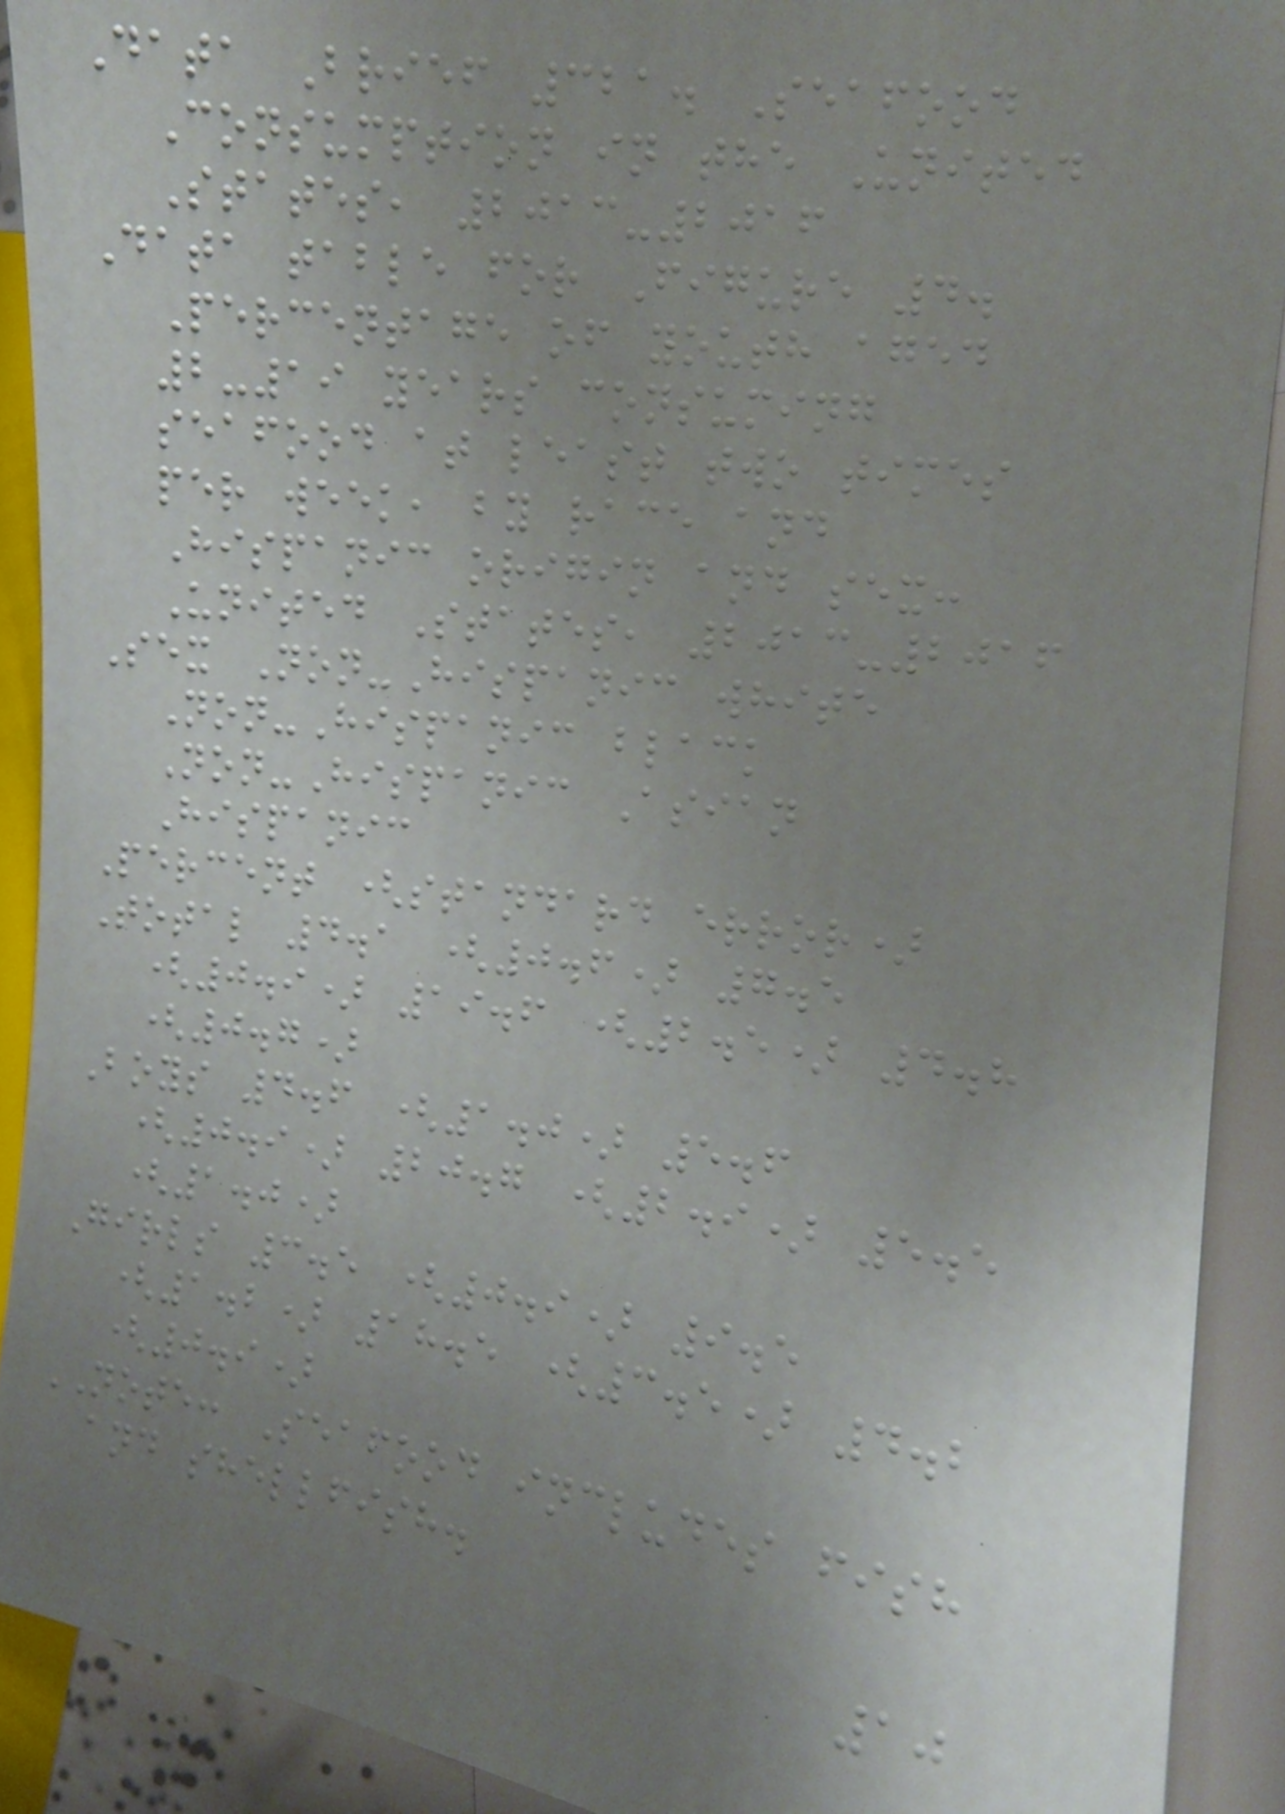Data Brief 321. Seafood
Consumption in the United
States, 2013-2016
Data table for Figure 4.
Percentage of youth aged
2-19 years consuming
seafood at least two times
per week, by race and
Hispanic origin and sex:
United States, 2013-2016
Sex Non-Hispanic white
Non-Hispanic black
Non-Hispanic Asian
Hispanic
Percent (standard error)
Total 4.1 (0.6) 7.5
(0.9) 19.6 (2.5) 4.8
(0.7)
Boys 4.6 (1.0) 5.6
(0.9) 20.7 (2.9) 5.5
(1.0)
Girls 3.5 (0.9) 9.5
(1.2) 18.5 (3.5) 4.2
(0.9)
NOTE: Seafood includes fish
and shellfish.
10
